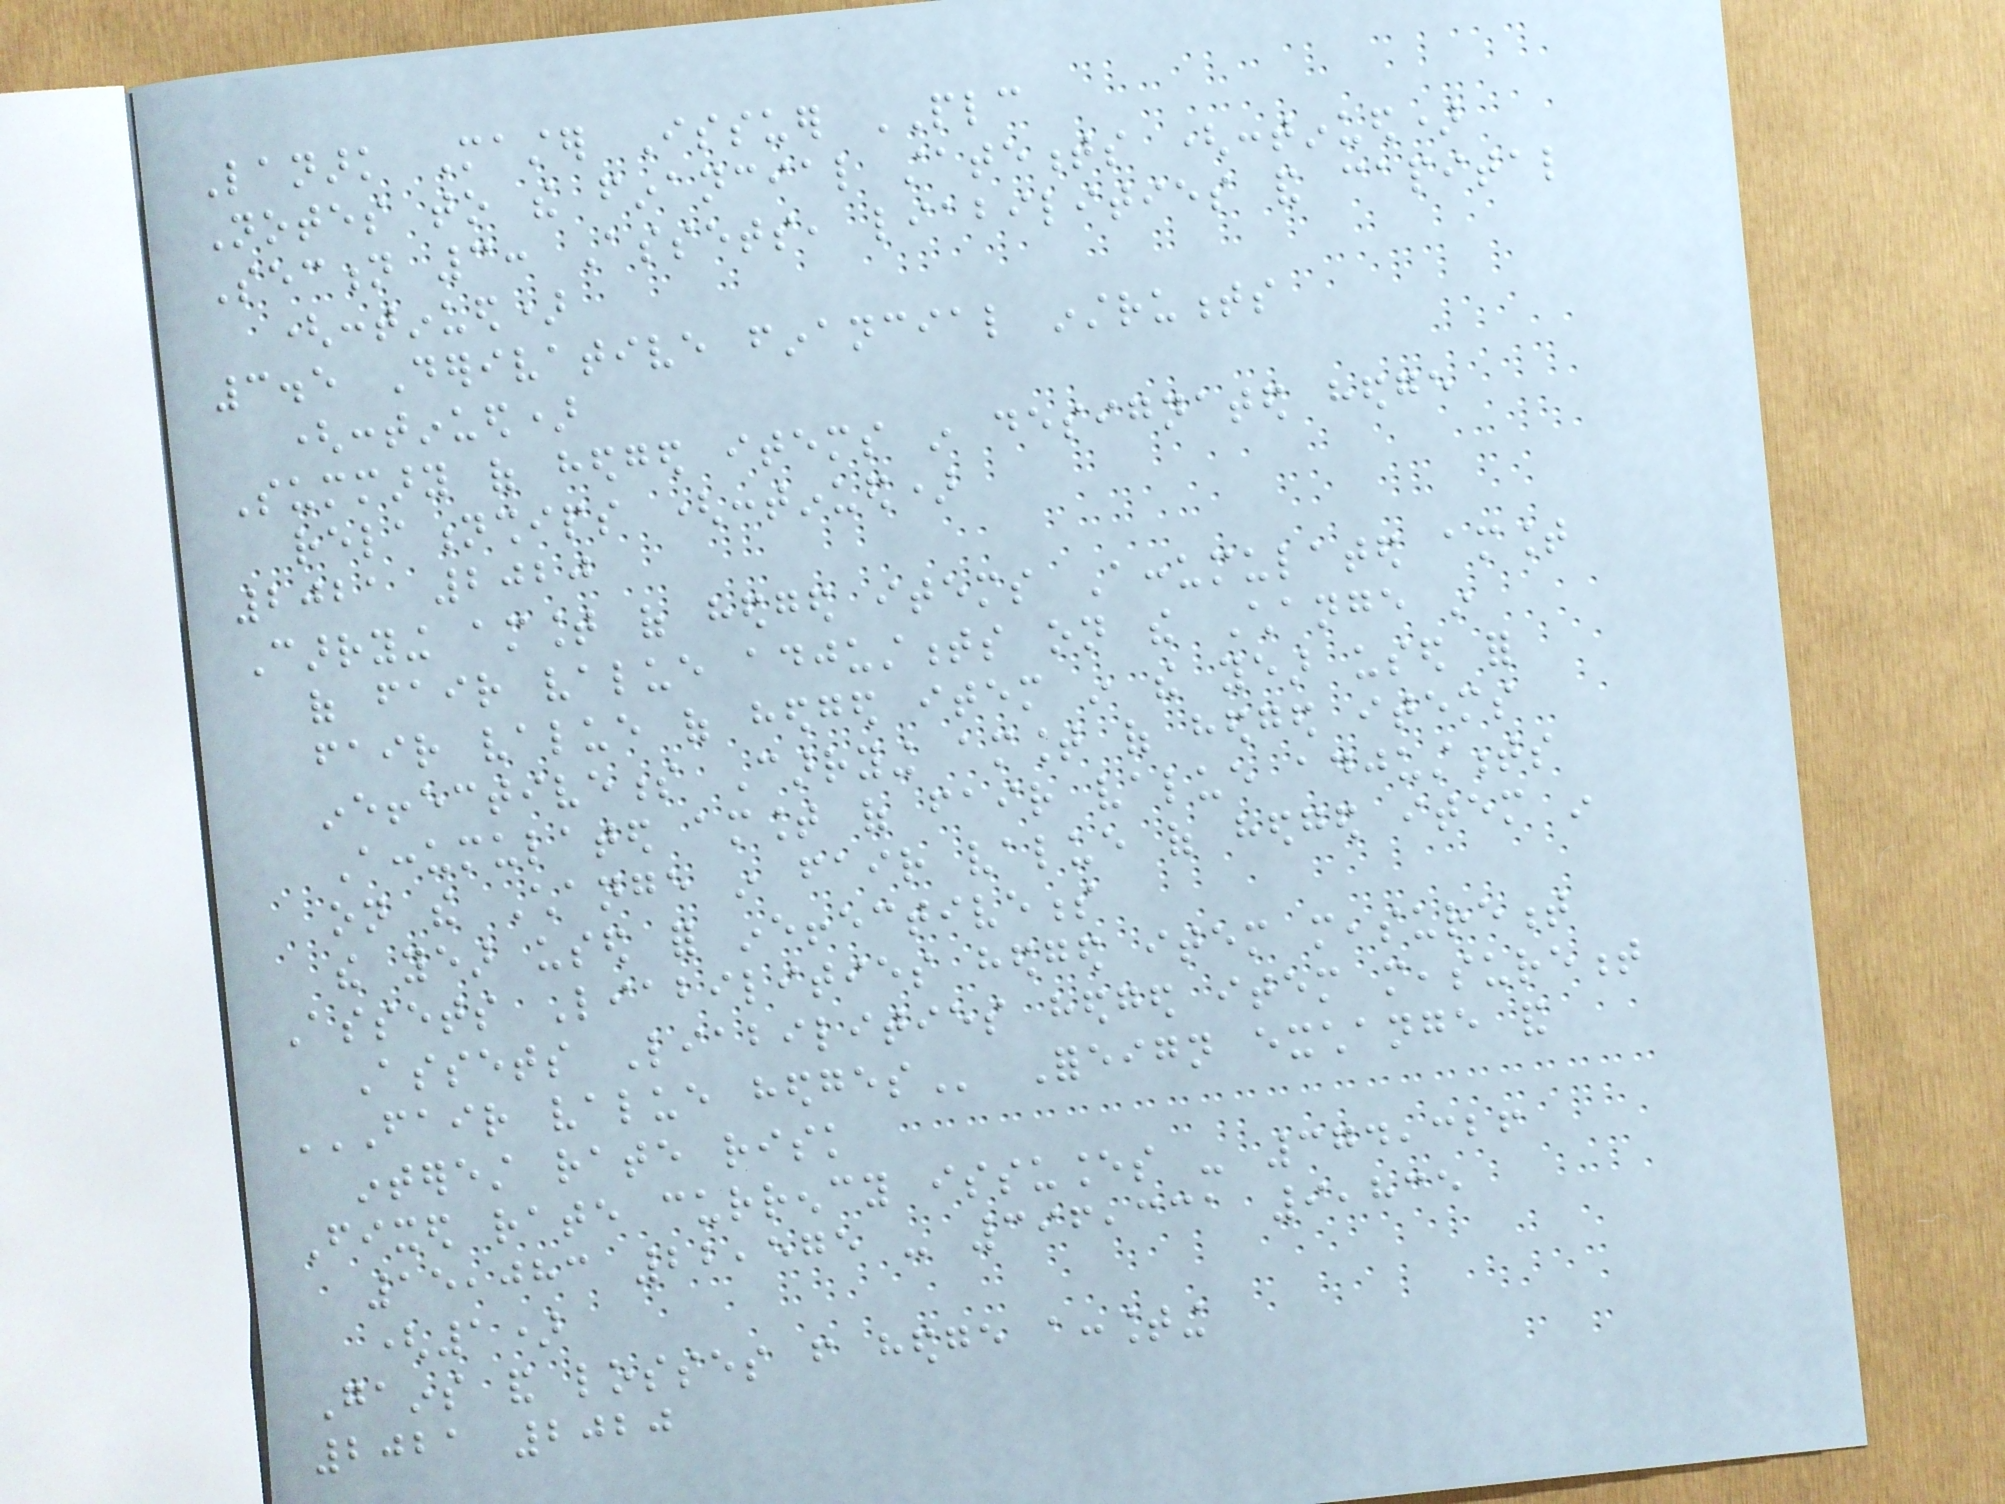Lanark Master Issuer PLC
Notes to the financial statements (continued)
Section 3: Assets, liabilities and capital
(continued)
3.5 Derivative financial instruments
(continued)
Summary of hedged items in designated hedge
relationships (continued)
2021 2020
Carrying amount of hedged items Accumulated amount
of fair value adjustments on the Change in
fair value of hedged item in the year used for
ineffectiveness Carrying amount of hedged items
Accumulated amount of fair value adjustments
on the Change in fair value of hedged item in
the year used for ineffectiveness
Assets Liabilities hedged item measurement
Assets Liabilities hedged item measurement
FAIR VALUE HEDGES Foreign exchange and
interest rate risk
Fixed rate currency issuances - 374,326
15,083 22,575 - 396,331 9,835
(1)
Gains and losses from hedge accounting
2021 2020
